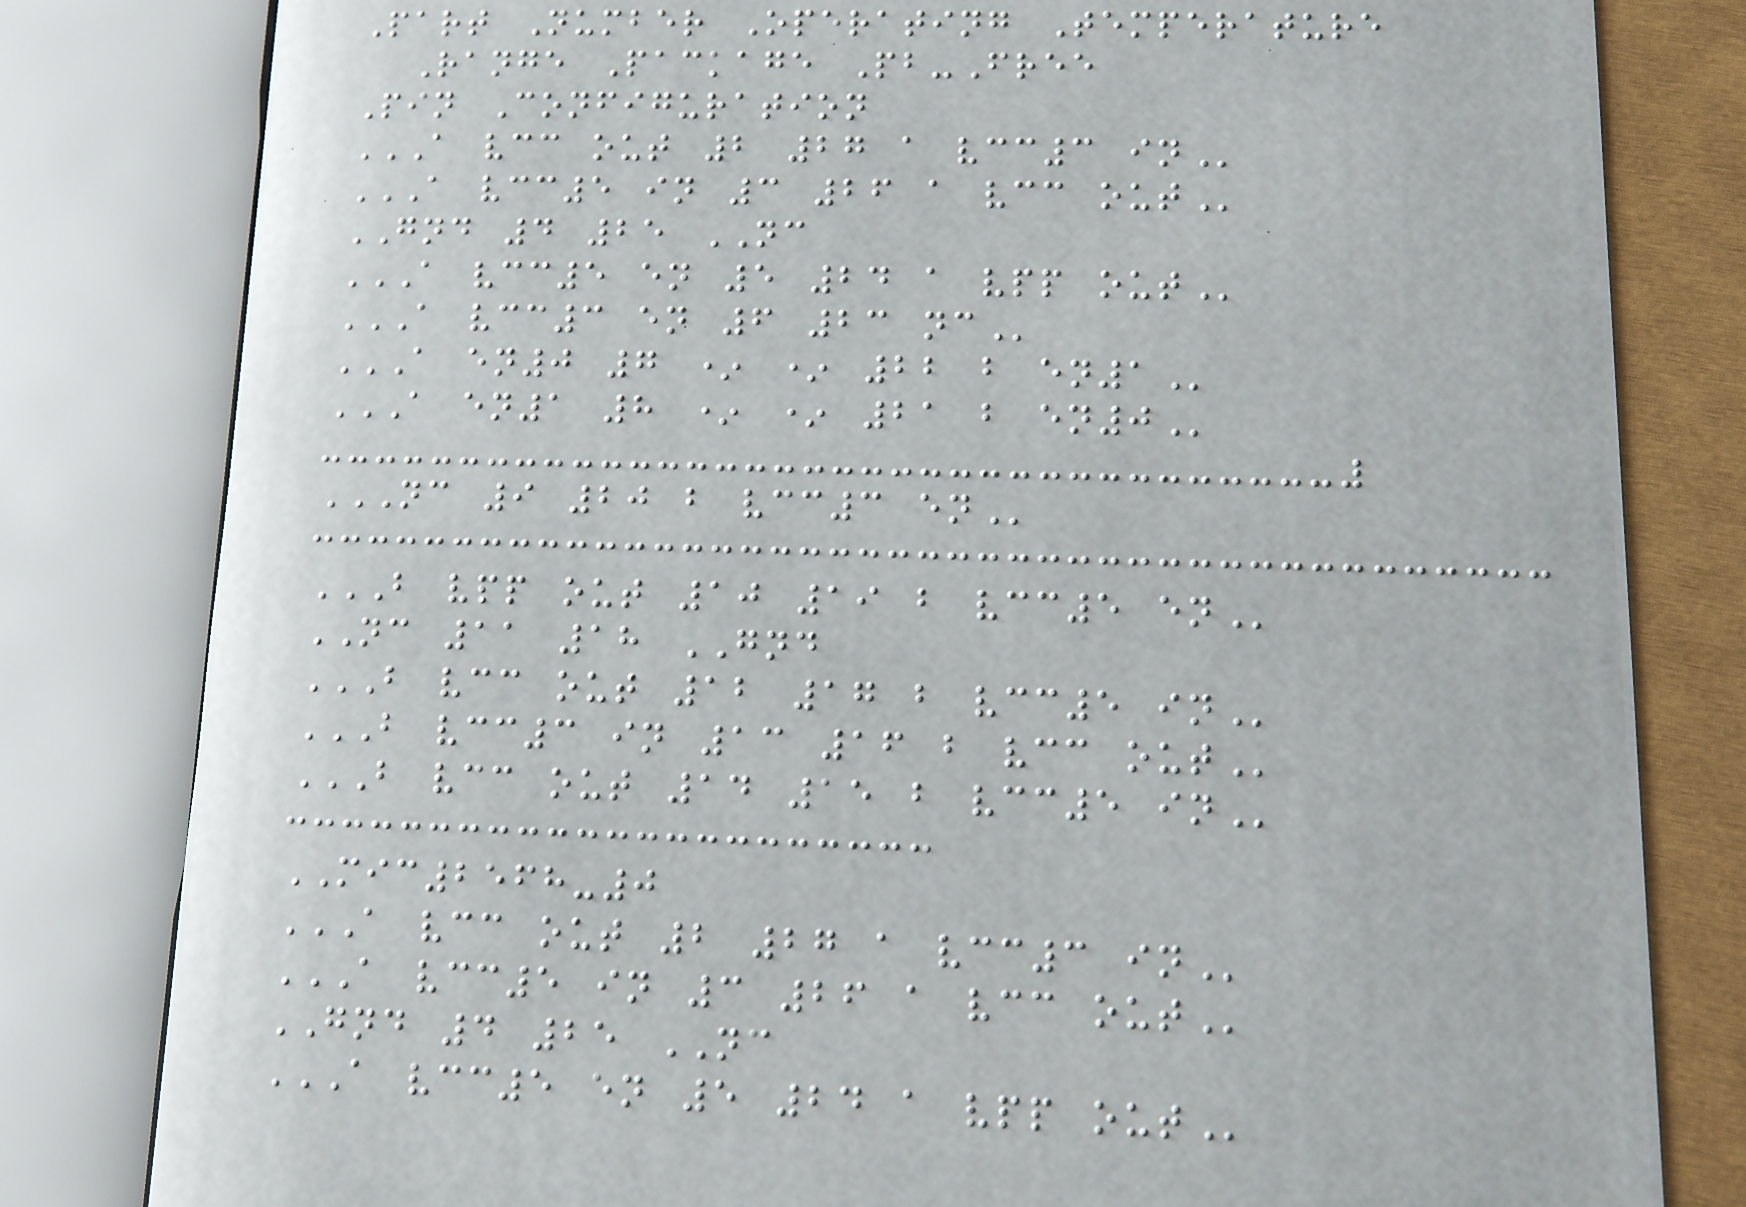Part Number Operating Temperature
Range Package Pb-Free
Pin Configuration
A VCC OUT 2 27 A VCC3 IN
A VCC5 IN 3 26 A VCC OUT
GND 4 25 NC
A VCC5 EN 5 24 A VPP OUT
A VCC3 EN 6 23 NC
A EN0 7 * * 22 B EN1
A EN1 8 * * 21 B EN0
NC 9 20 B VCC3 EN
B VPP OUT 10 19 B VCC5 EN
NC 11 18 GND
B VCC OUT 12 17 B VCC5 IN
B VCC3 IN 13 16 B VCC OUT
B VCC OUT 14 15 B VCC5 IN
MIC2568-0
A VCC OUT 2 27 A VCC3 IN
A VCC5 IN 3 26 A VCC OUT
GND 4 25 NC
A VCC5 EN 5 24 A VPP OUT
